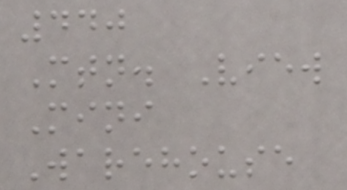440
Mtn. View
Mini
Warehouse
